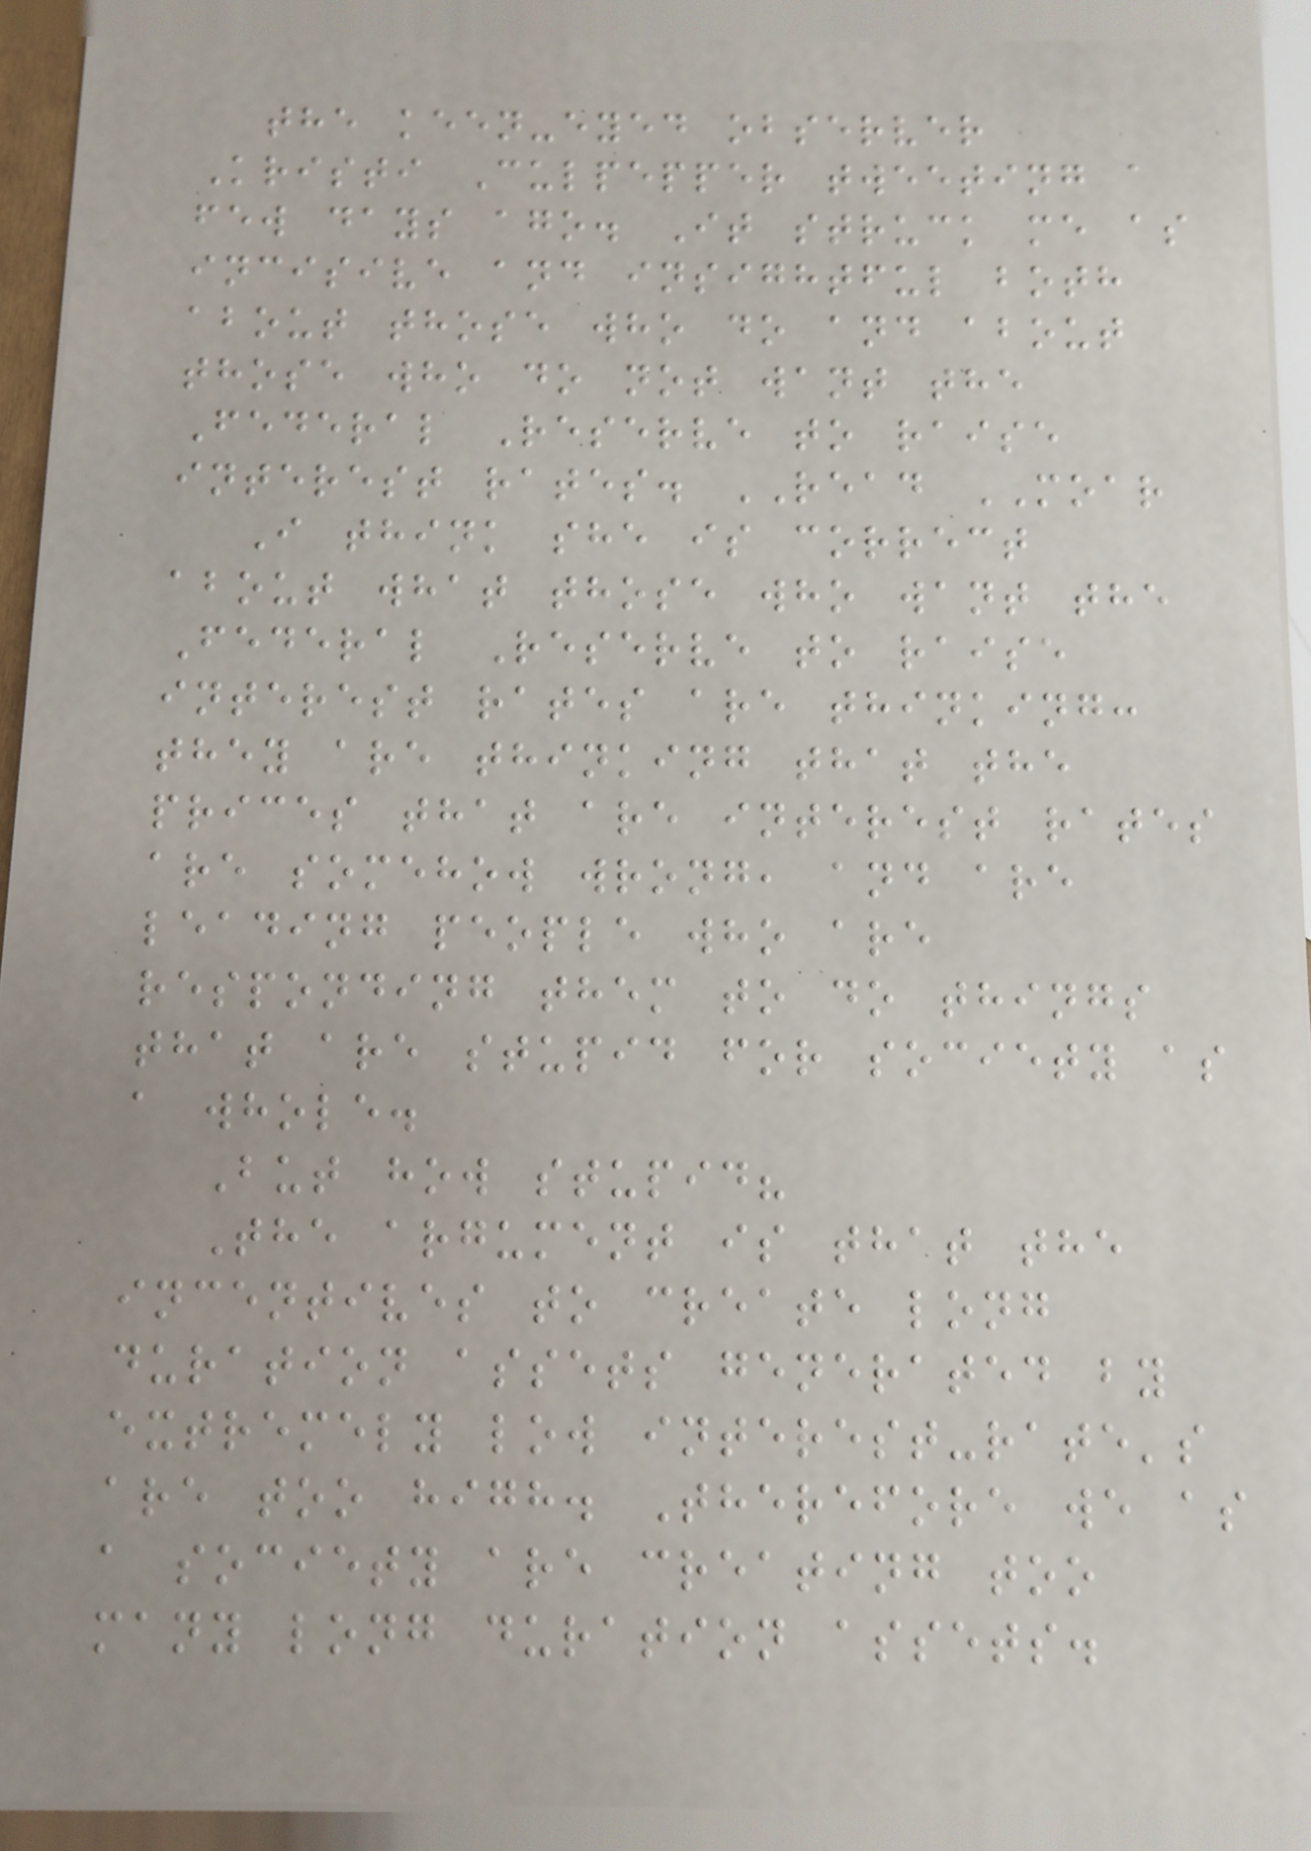the keen-eyed observer
Kristi Culpepper tweeting a
few days ago. It struck me as
incisive and insightful both
about those who do and about
those who do not want the
Federal Reserve to raise
interest rates. READ MOAR
I think she is correct
about what those who want the
Federal Reserve to raise
interest rates are thinking:
they are thinking that the
prices that are interest rates
are somehow wrong, and are
leading people who are
responding them to do things
that are stupid for society as
a whole.
But how stupid?
The argument is that the
incentives to create long
duration assets generated by
extremely low interest-rate's
are too high. Therefore we as
a society are creating too
many long duration assets.
